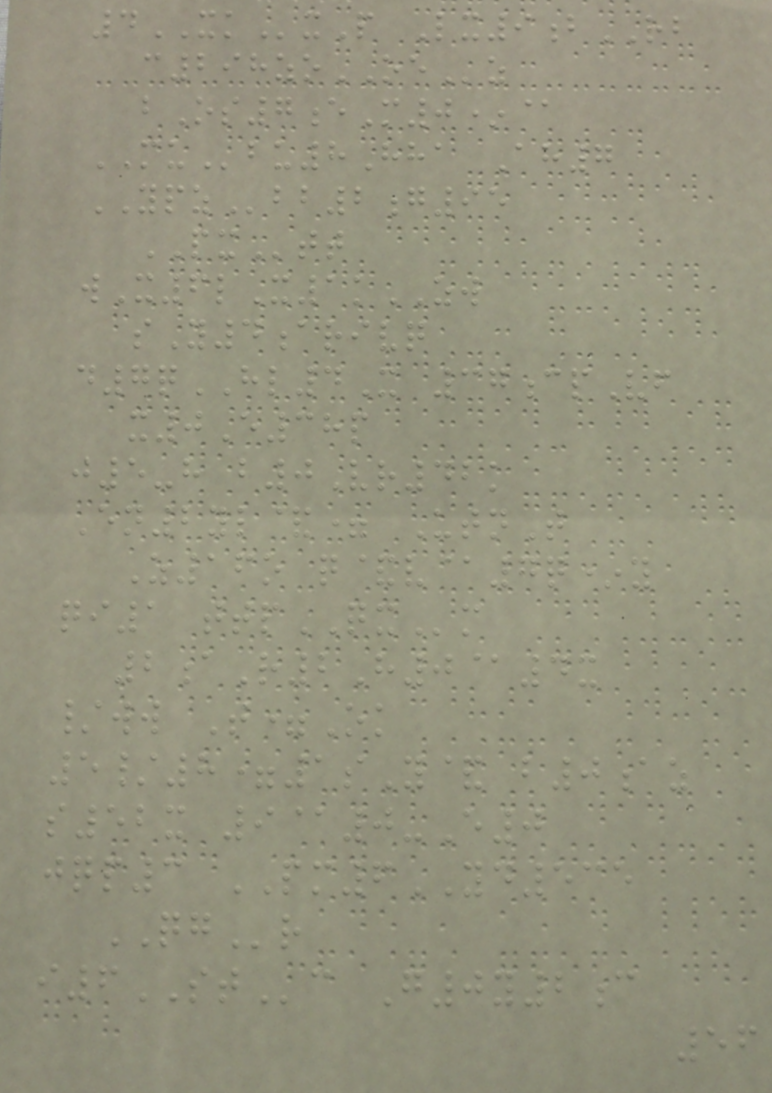4XKxP Lx9bRB
c298zoOEz
bOs7eM0*@
MUbu8Hha Ah7
YPZbb2g95
PXtt
wX6lX1kZW
sY4arivq
d7qHL4X 37cpVf
x0E38p
j5-h b0Vr42k
En2yl&= UtnT
Z16o q&v@7q*y
qi1 ttpQXm
2aR2H0@4x
/ww T=Ok
5/8=1sY& b0az
s52x 9@0-E0
jqp3 PM6YD535
QGr
i6STc G0y2c
56
